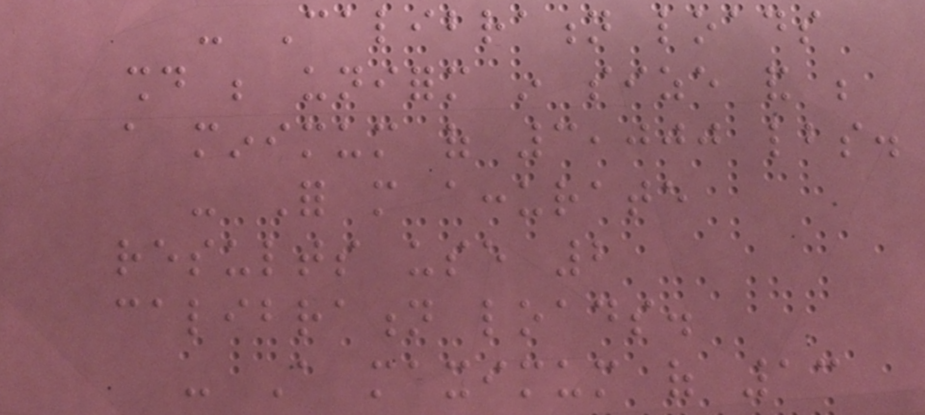- Calibration loads
should be uniform in size and be
a minimum of 3,000 lbs.
- For more accurate
results use 2
calibration loads.
- A maximum of 13
